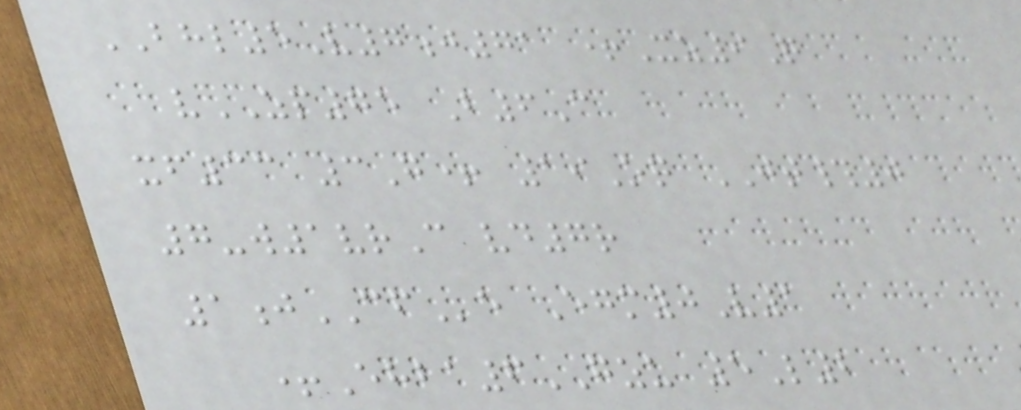BHL5V7j71 +Xz9Q
vZP75 B6C
xf33 3G+ 19Oq JT#0
7-w1vrC vd7r
1jCFe Egm0V1
+Ehba6GZU 5L2
